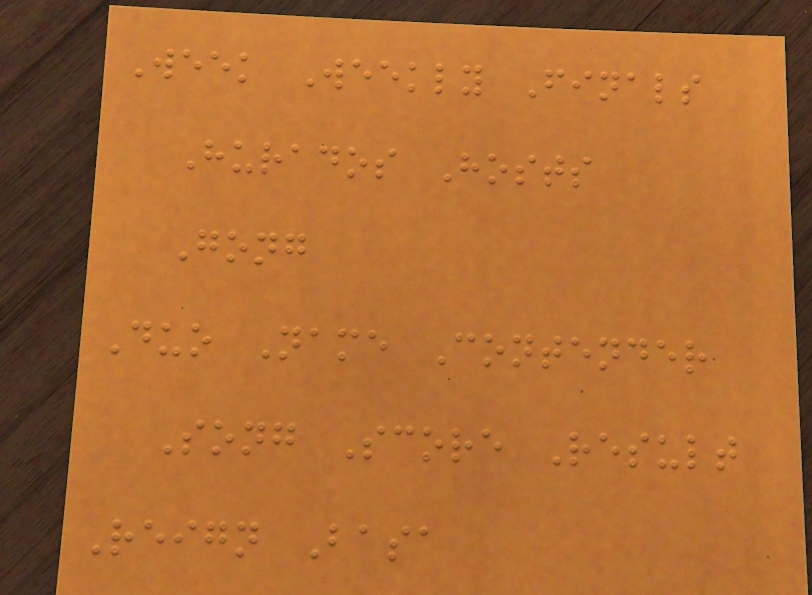Week Weekly Finals
Hurados Hosts
Gong
Duo Name Contender
Song Score Result
Reign Basa
